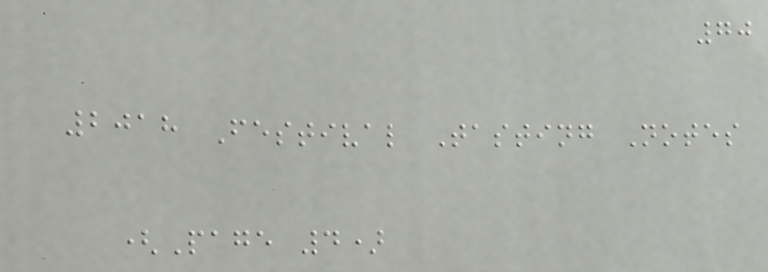70
2018 Festival Tasting Notes
(Page 4)
